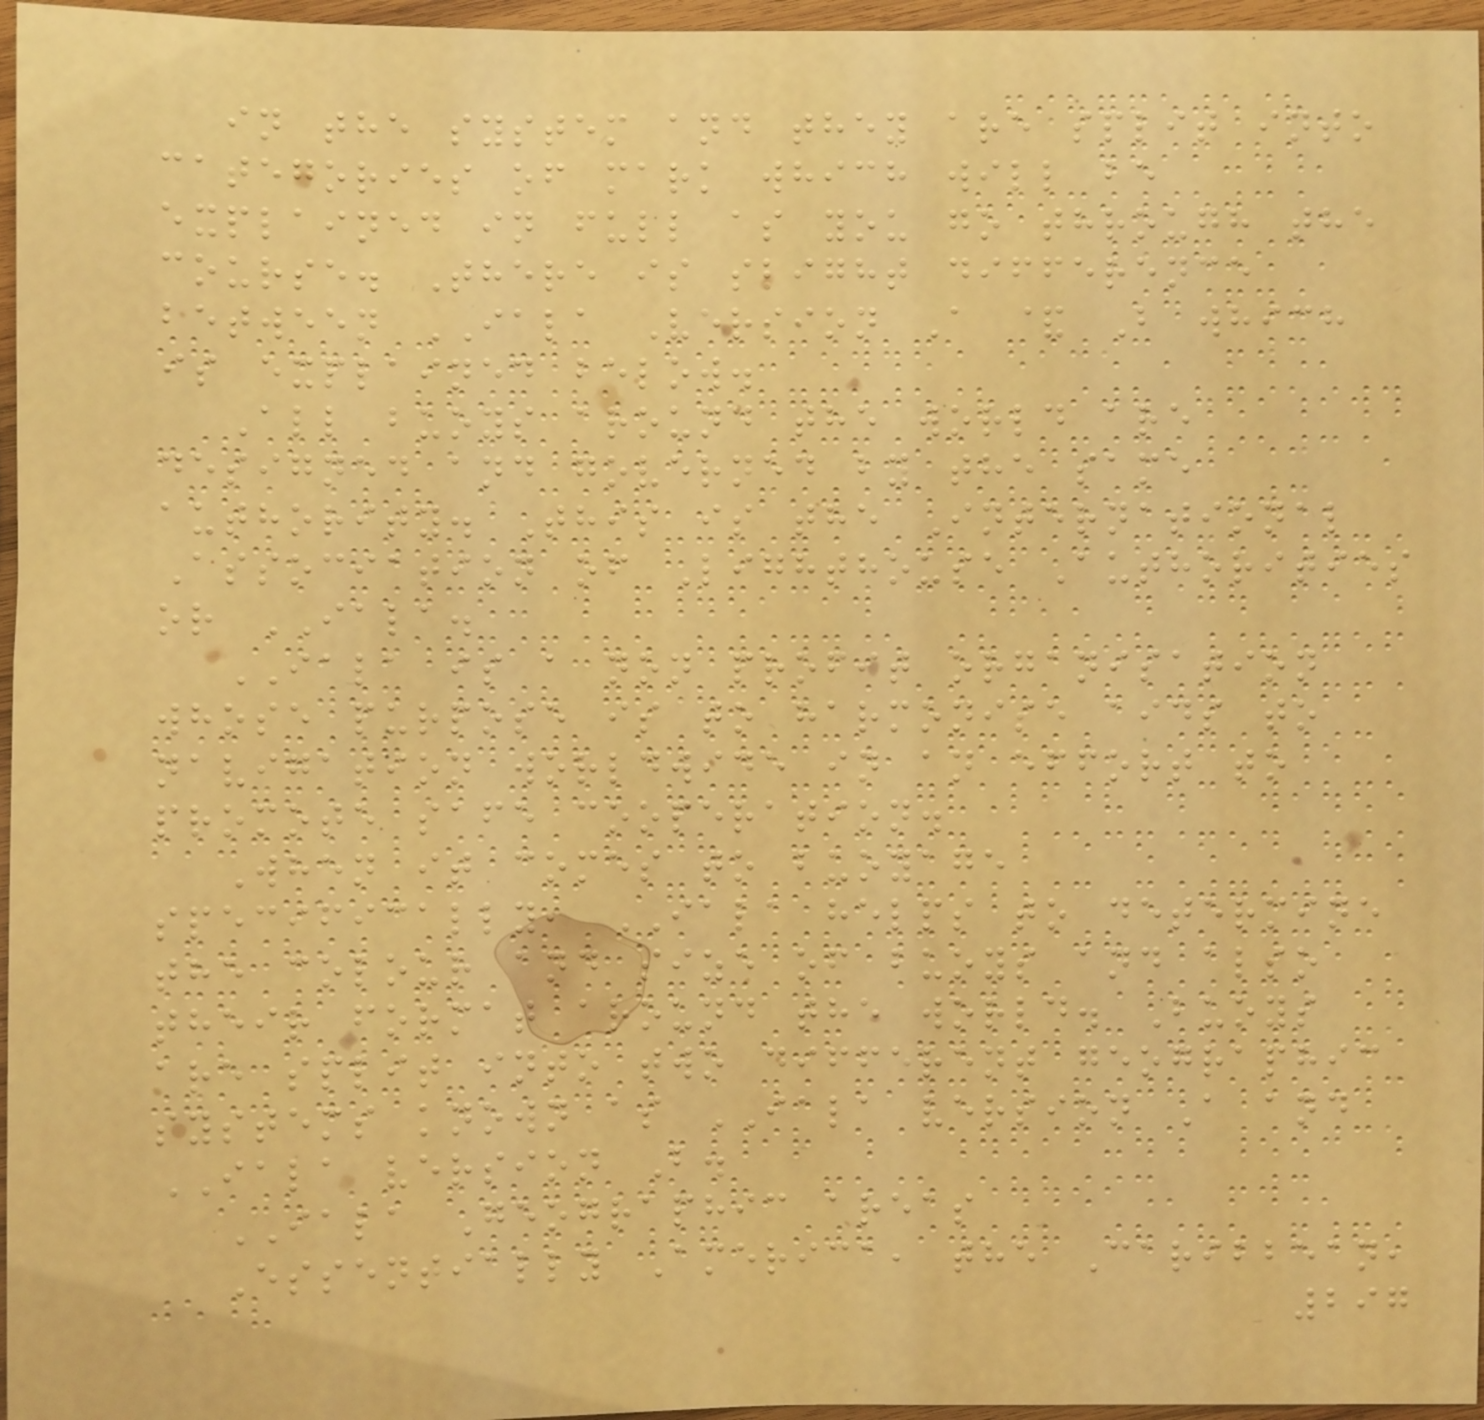in the system and they are split into
categories of mark which will be
explained in full as you go through the
course. There is slight difference
between IALA Version A & B which
is explained below.
All buoys around the world are
designed and governed by the same
authority. This is the International
Association of Lighthouse Authorities
or IALA.
IALA is a non profit organisation
whose purpose is to harmonise aids to
navigation worldwide in an effort to
promote safe cooperation.
When it comes to buoyage
specifically, IALA helps to determine
the colour and size of buoys and also
their format around the world. Buoys
are split into two different geographic
systems known as IALA version A and
IALA version B.
IALA Geographic areas
Essentially America, the Caribbean,
297
